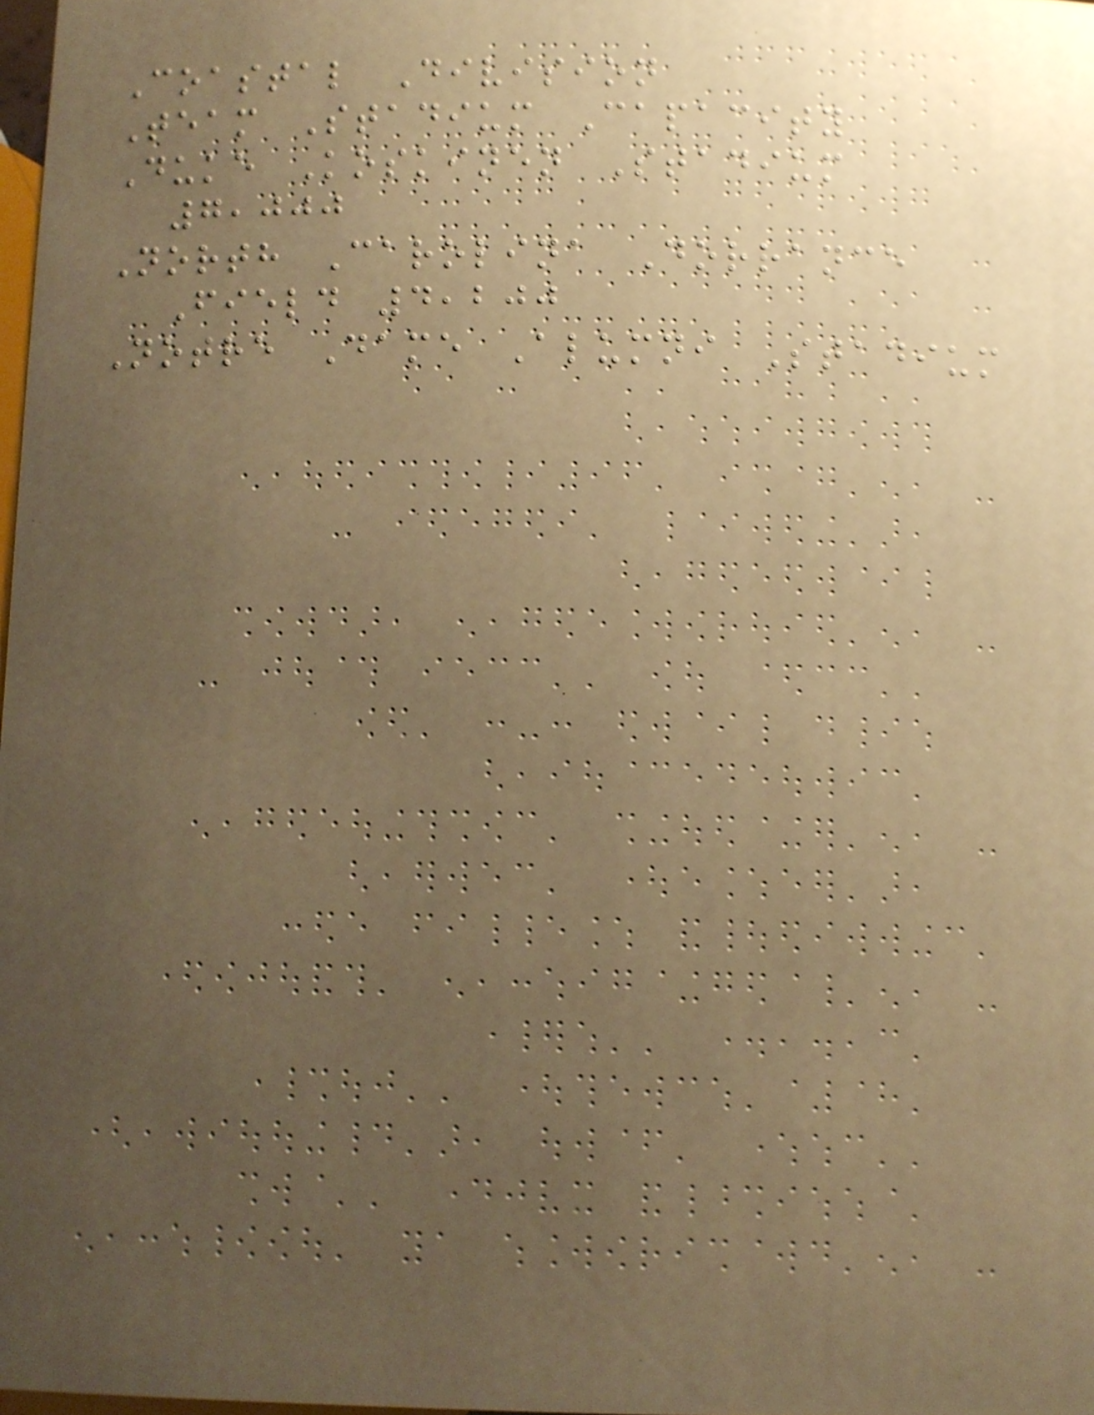Coastal Division
Team Stadium Capacity
Duke Koskinen Stadium
7,000
North Carolina Dorrance
Field 4,200
Notre Dame Alumni Stadium
